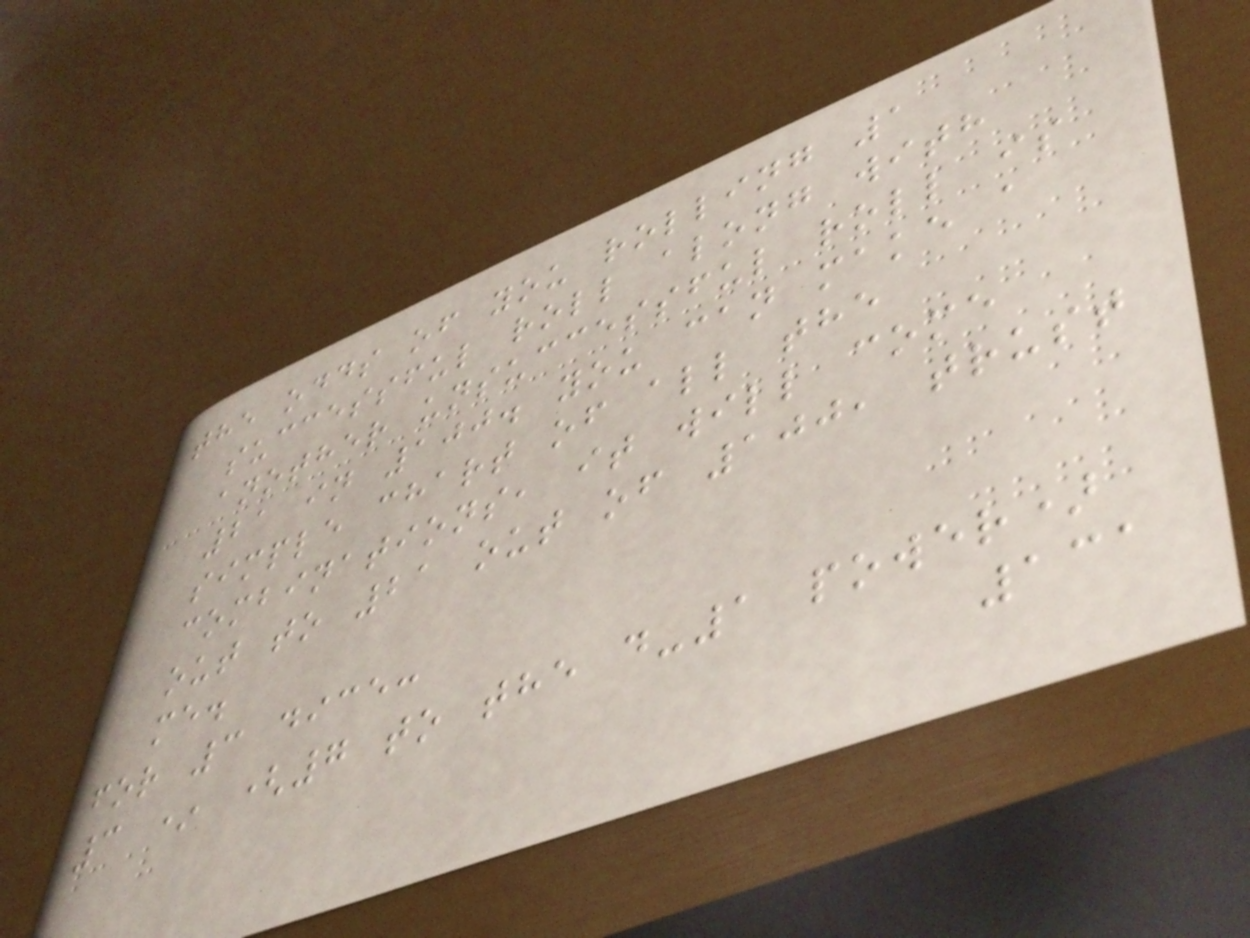the odds of you rolling 1
successful roll along with
another unsuccessful roll is
21 in 100. you can make a
simple chart of all the
combinations, it will come
out to 21 out of 100, trust
me.
for 3 dice:
3 * (7 to the d-1 power)
131
